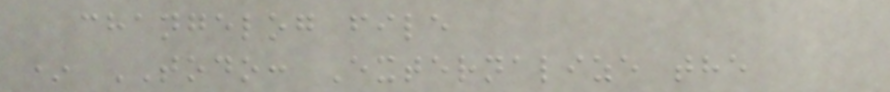changelog file
* TODO: Externalize the
